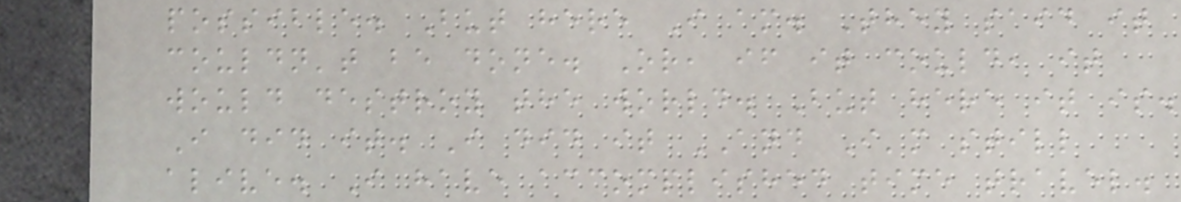possible. But here I am. They said it
couldn't be done. Or, if it could, it
would destroy the world. But here it is.
I did it. I did it AND I'm still
alive. I have accomplished time travel.
